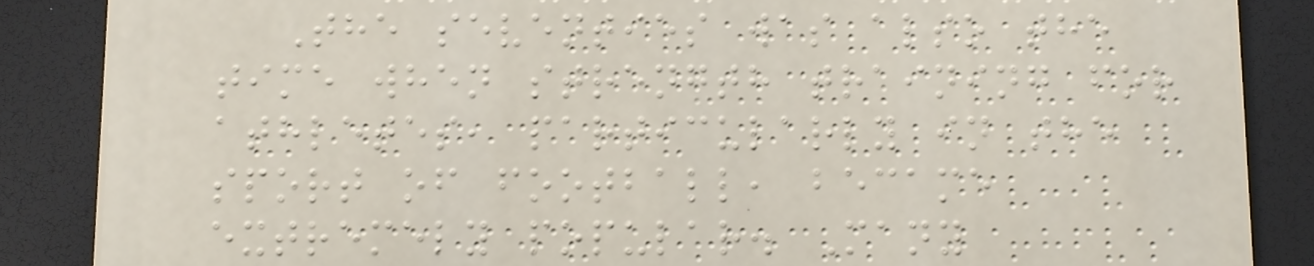The seventies was also the
time when strength training for
athletes, particularly in the
sport of football, became
extremely popular. Many
